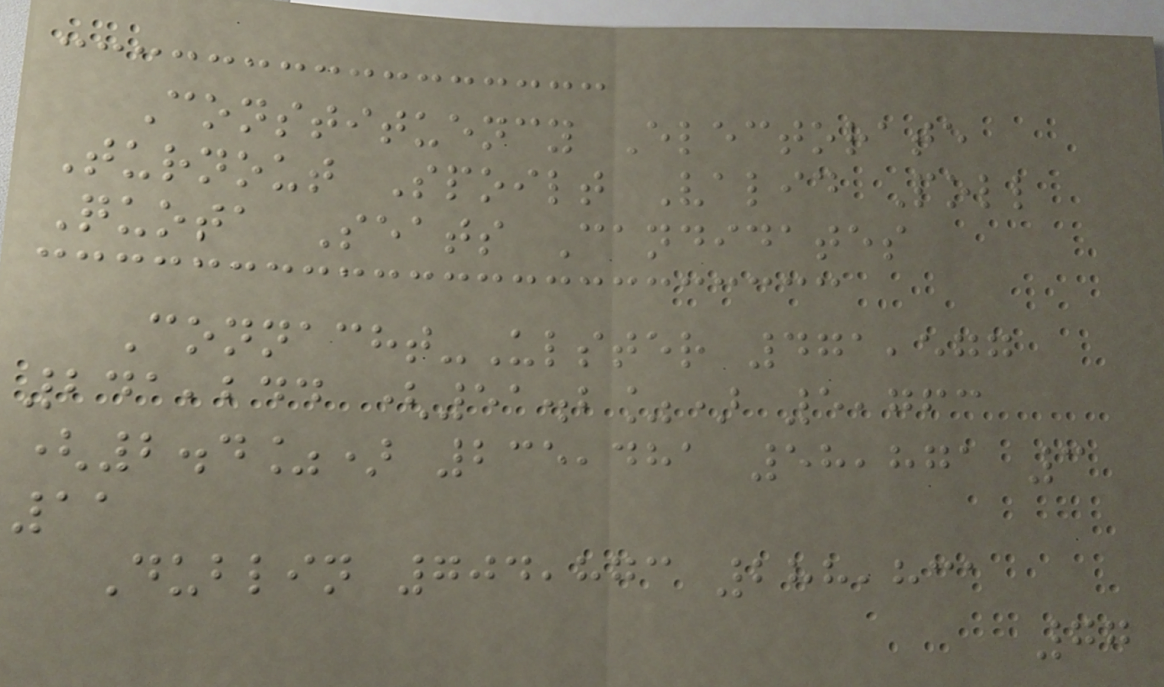Constituency Electorate
Turnout Spoilt Valid Poll
Quota Seats Candidates
Connacht-Ulster 471,577
241,244 (51.2%) 5,763
(2.4%) 235,481 58,871 3
11
Dublin 704,873 288,831
77
